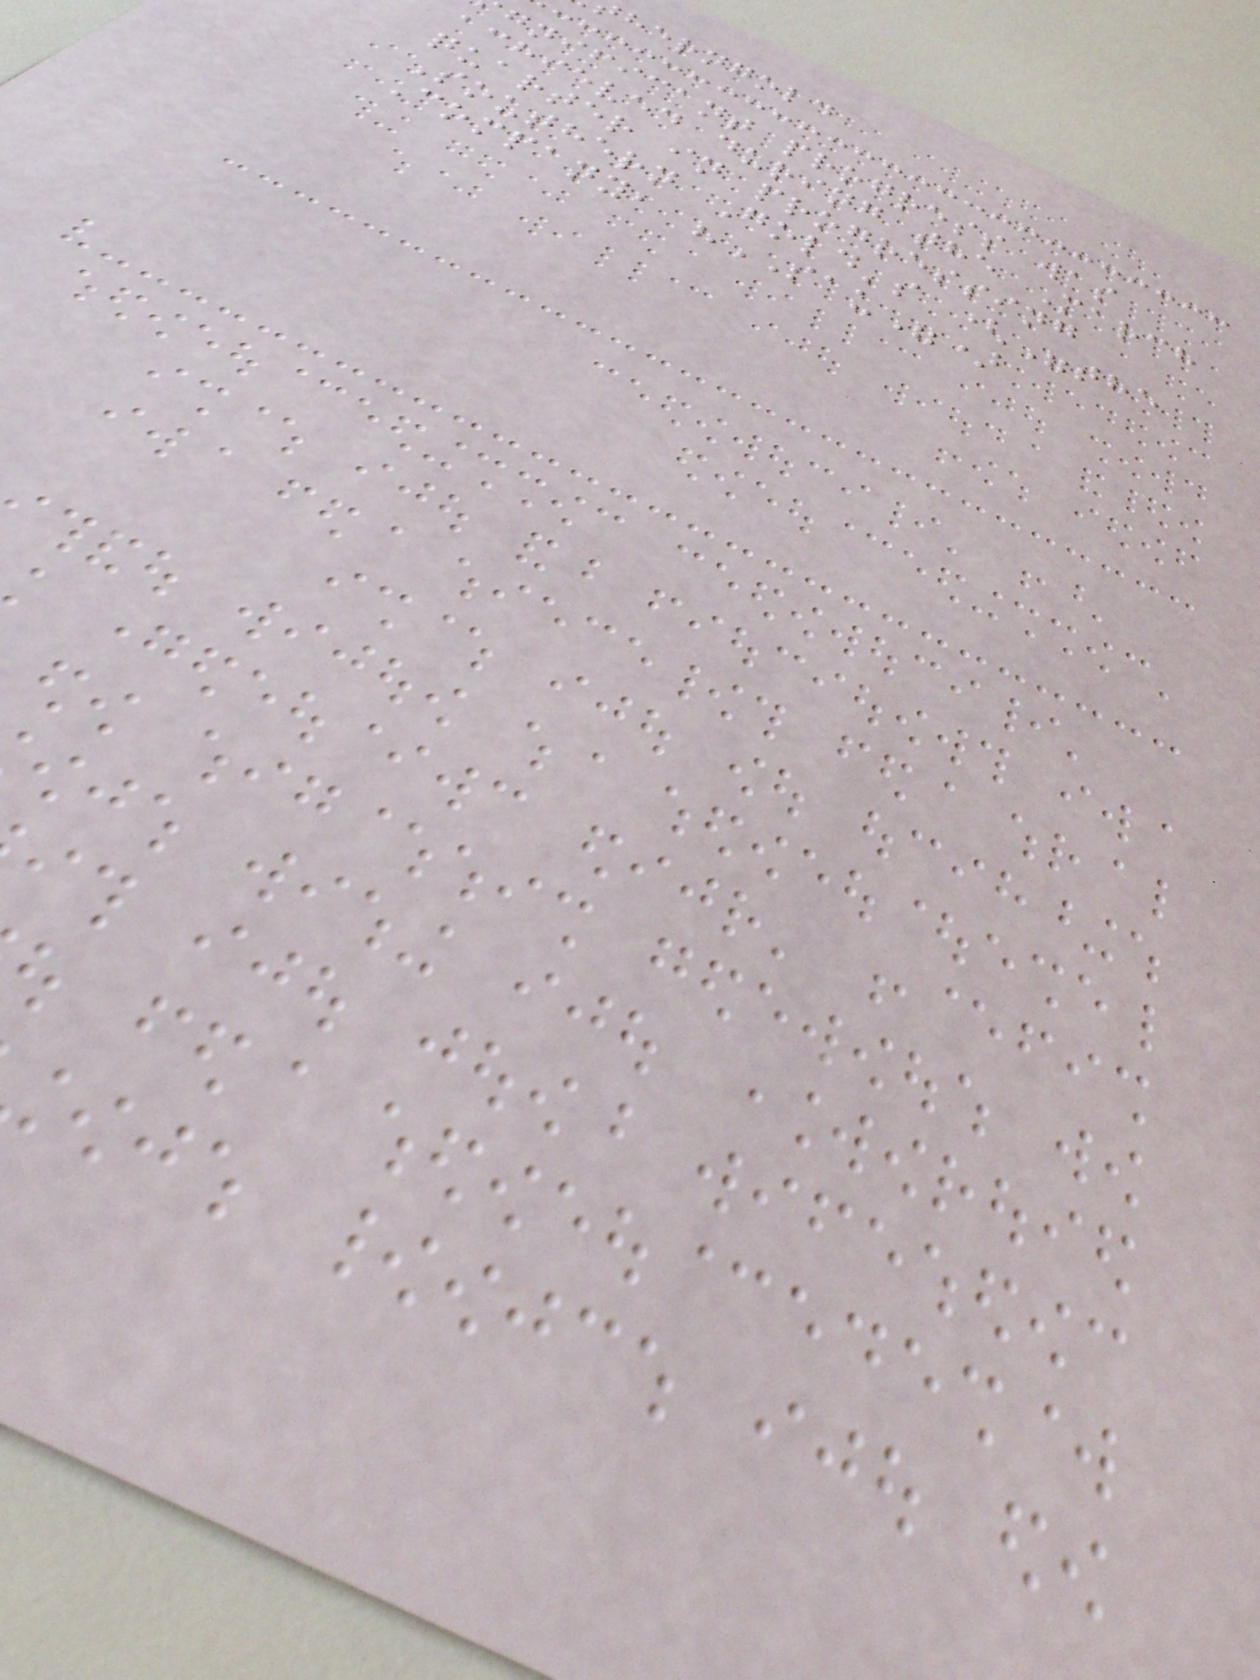herngold
gnificant progress was
achieved during the March
quarter in progressing
Southern Gold's ("the
Company, "SAU")
